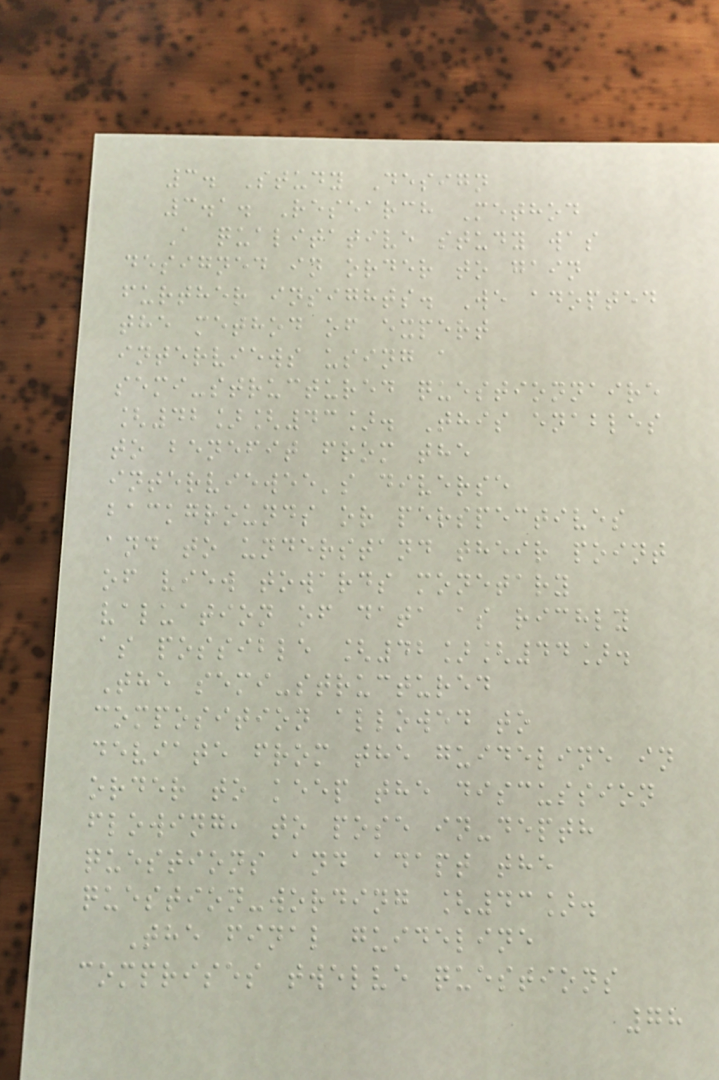3. Study Design
3.1. Research Method
A qualitative study was
designed in order to gain
further insights. We adopted
the method of expert
interviews using a
semi-structured questionnaire
[42][43]. This enables
to benefit from the
interviewee's diverse
backgrounds or perspectives
and to understand their point
of view towards monetary
valuation of data as richly
as possible [42][44].
The semi-structured
composition allowed to
deviate from the guideline in
order to keep the discussion
flowing, to pose in-depth
questions and adapt the
question-wording [43].
The final guideline
comprises twelve questions
78
